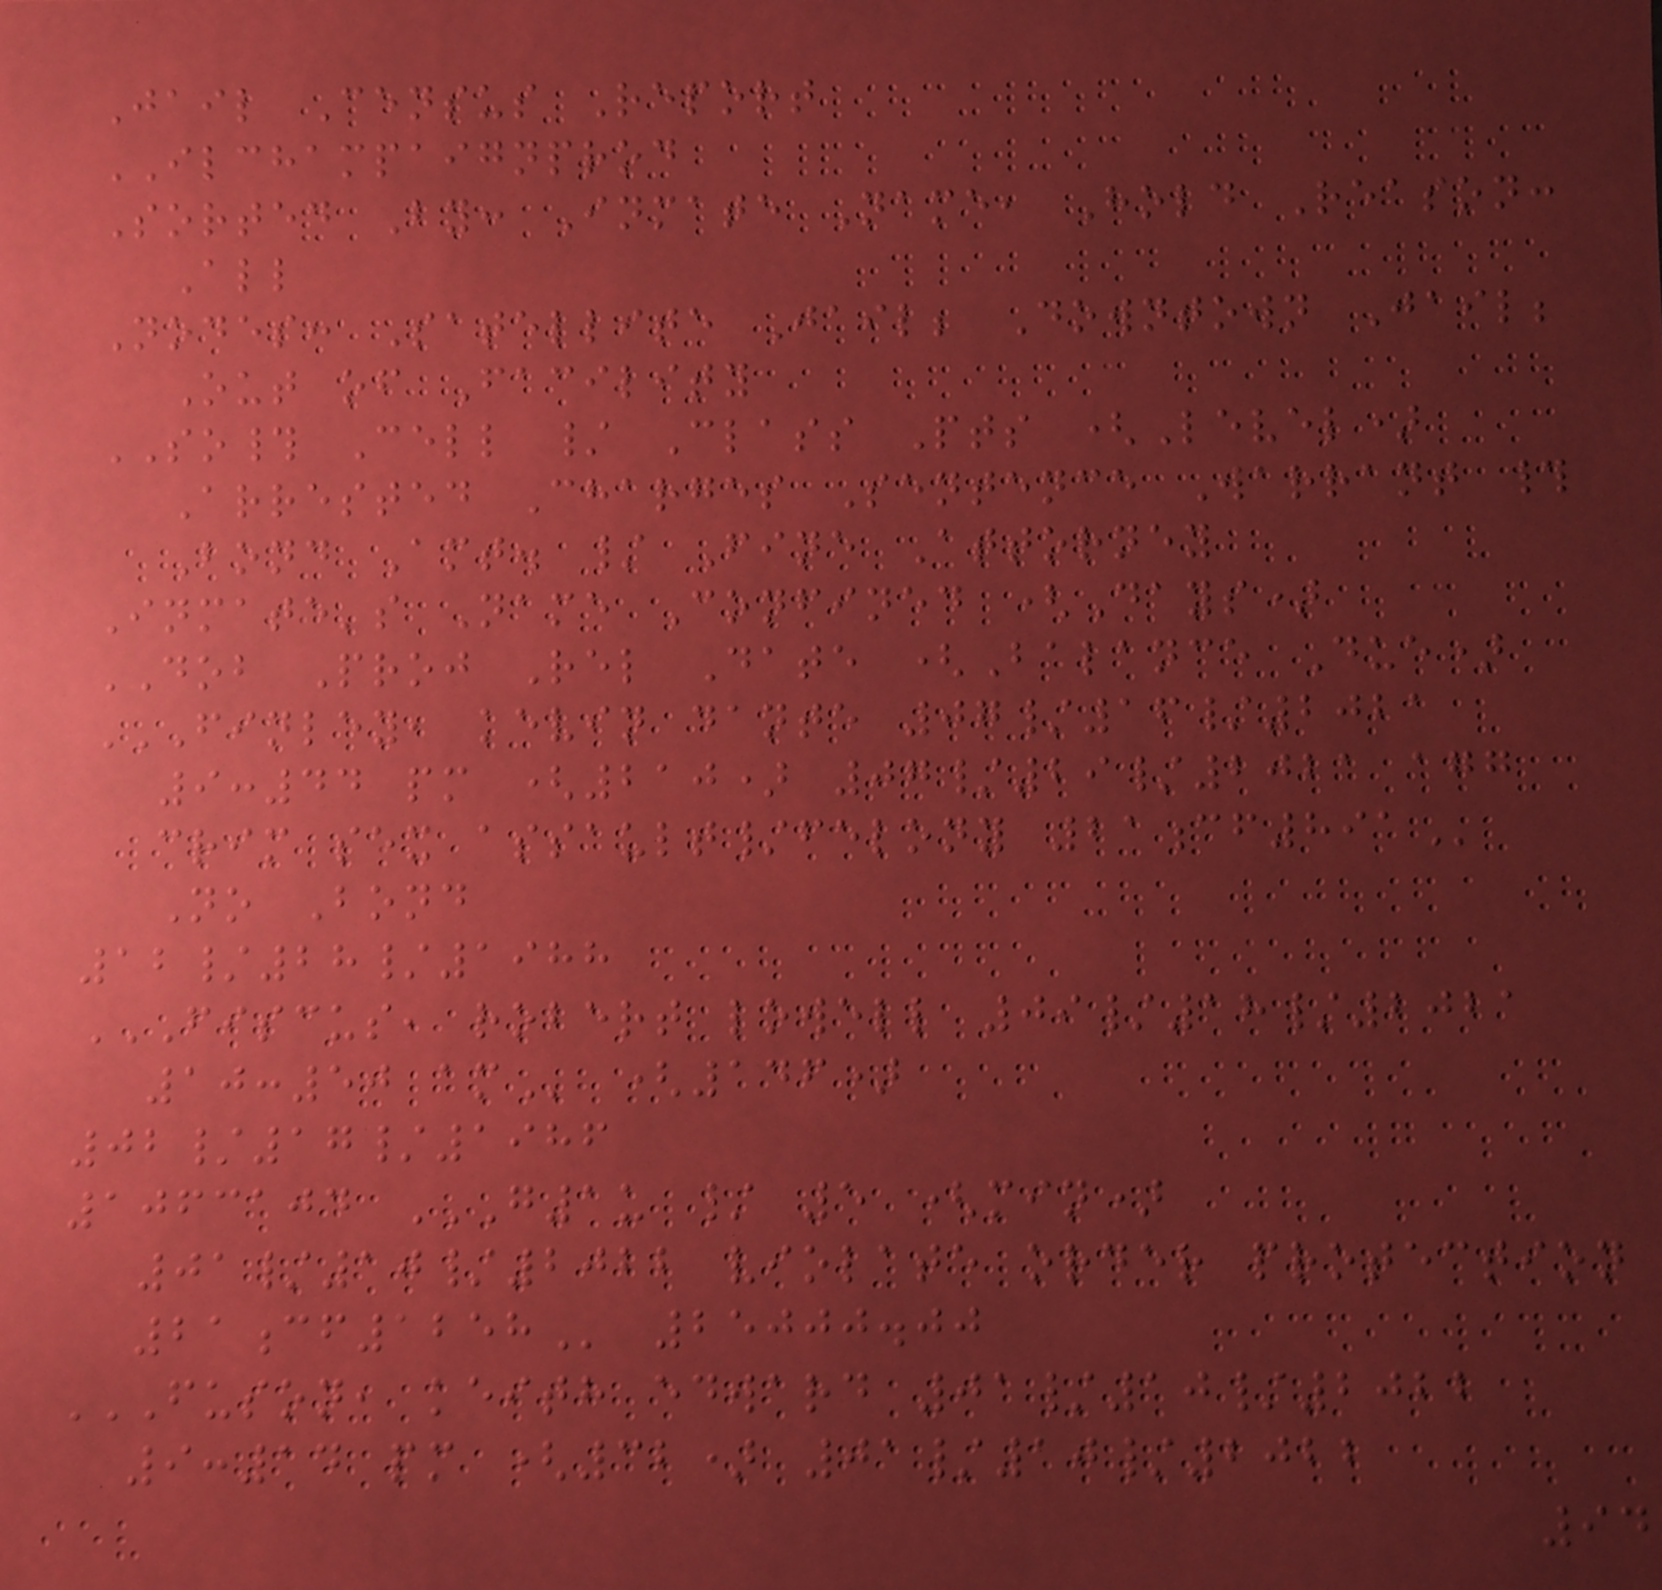Jail Census Report
ILCHAMPAIGNPROD
Sorted By: Inmate Name, Hold Reason:
All
Nodes: Satellite Jail; Downtown Jail;
Out of Facility
SO# Cell / Class Pts (Level)
Arrested Charges Sentence Warrant #
Bond Amt. / Fine Attorney
Inmate's Name Confined (Days)
DOB Proj Rel Date (Balance Due)
FINLEY, KEVIN DANTE 07/16/2021
9:44 PM (210) 07/29/2021 AGG
CRIM SEX ASSAULT/FELONY 21CF891
No Bond
12/28/1988
FISCUS, ROBERT LOWELL 09/18/2021
10:50 AM (146)
02/17/1986
1063104 G1U / 5 (MIN)
01/10/2022 VIOLATE ORDER PROTECTION
21CF1258 25000.00
FUSON, KEITH EDWARD 01/10/2022
9:14 PM (32) 01/10/2022
94
